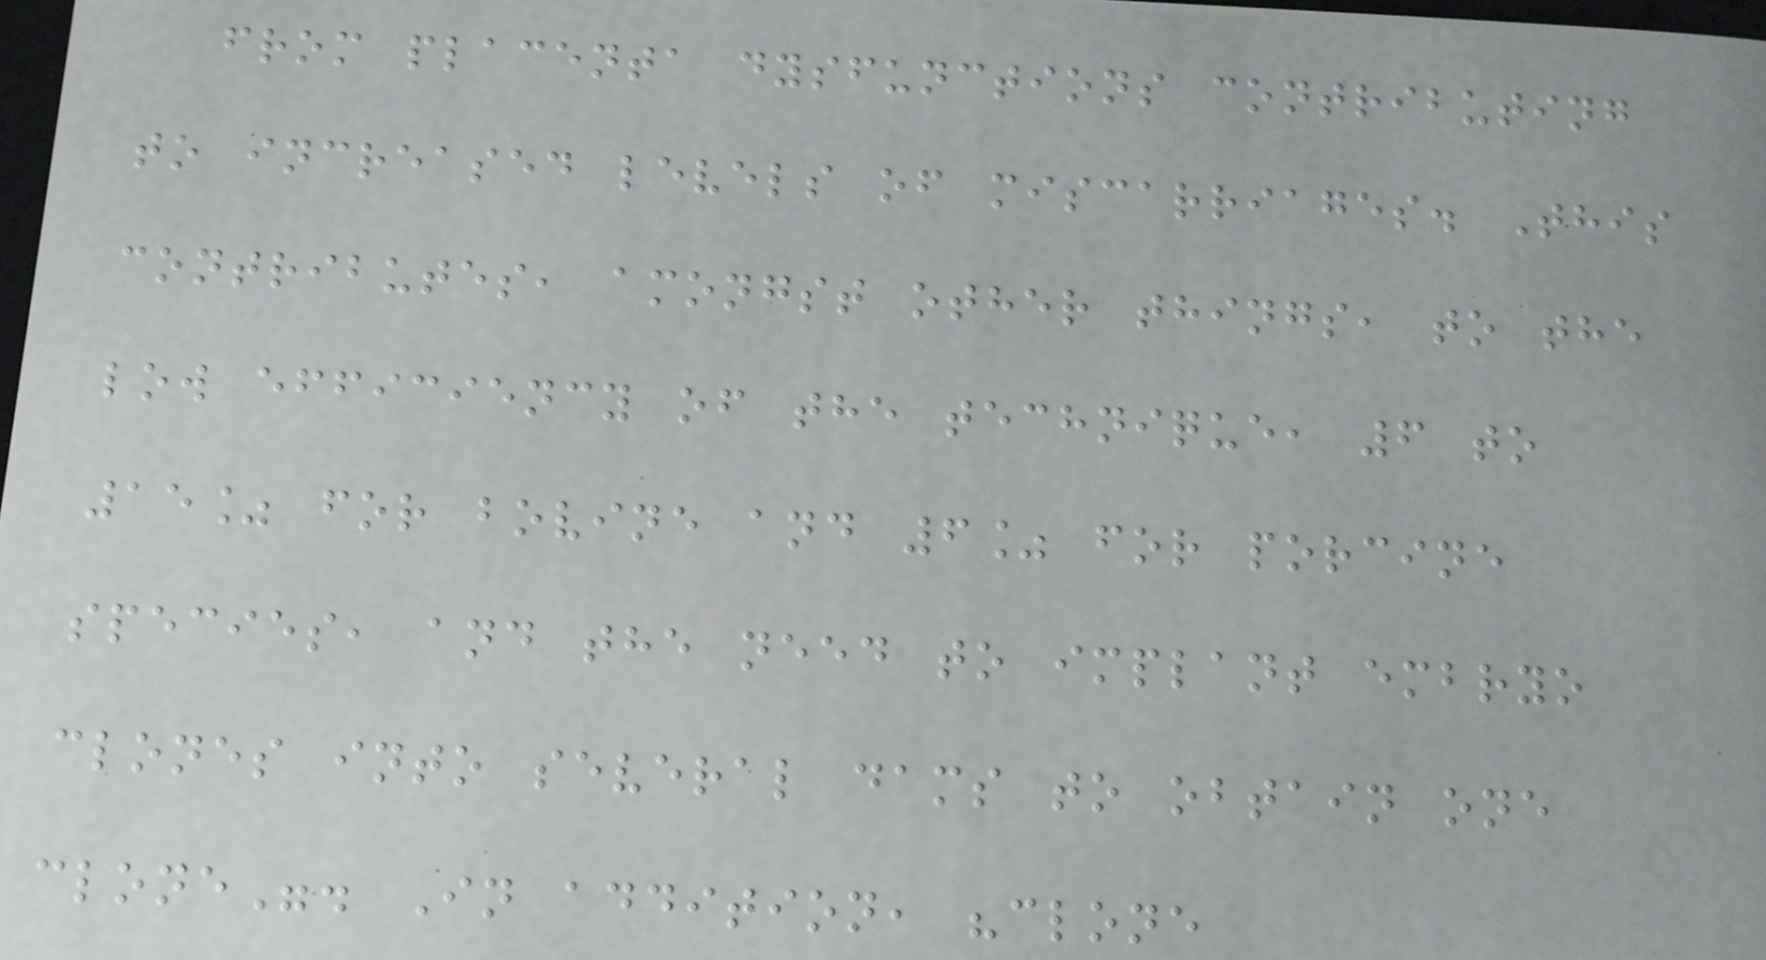from placenta dysfunctions contributing
to increased levels of miscarriages. This
contributes, amongst other things, to the
low efficiency of the technique, 6 to
15% for bovine and 6% for porcine
species, and the need to implant embryo
clones into several dams to obtain one
clone". In addition, "clone
